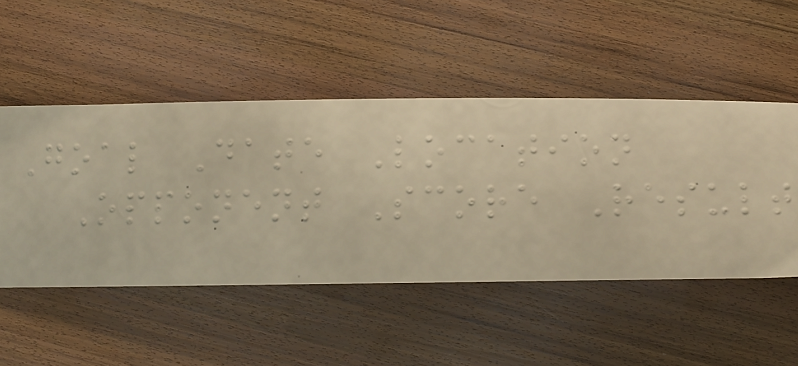Goal Date Location
Opponent Score Result
